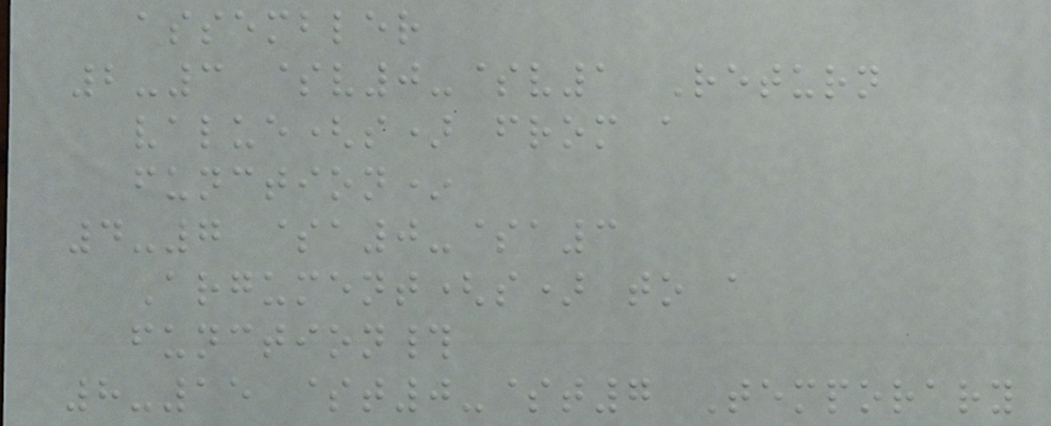assembler
2-3 $v0-$v1 Return
value(s) from a
function*
4-7 $a0-$a3
Argument(s) to a
function#
8-15 $t0-$t7 Temporary
